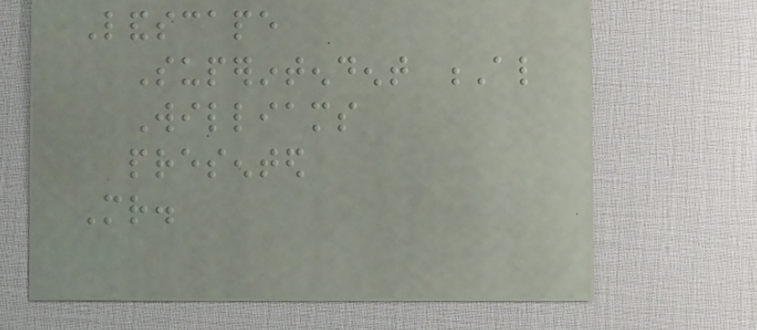Landscape
Superintendent Al
Williams
presented
Mr.
